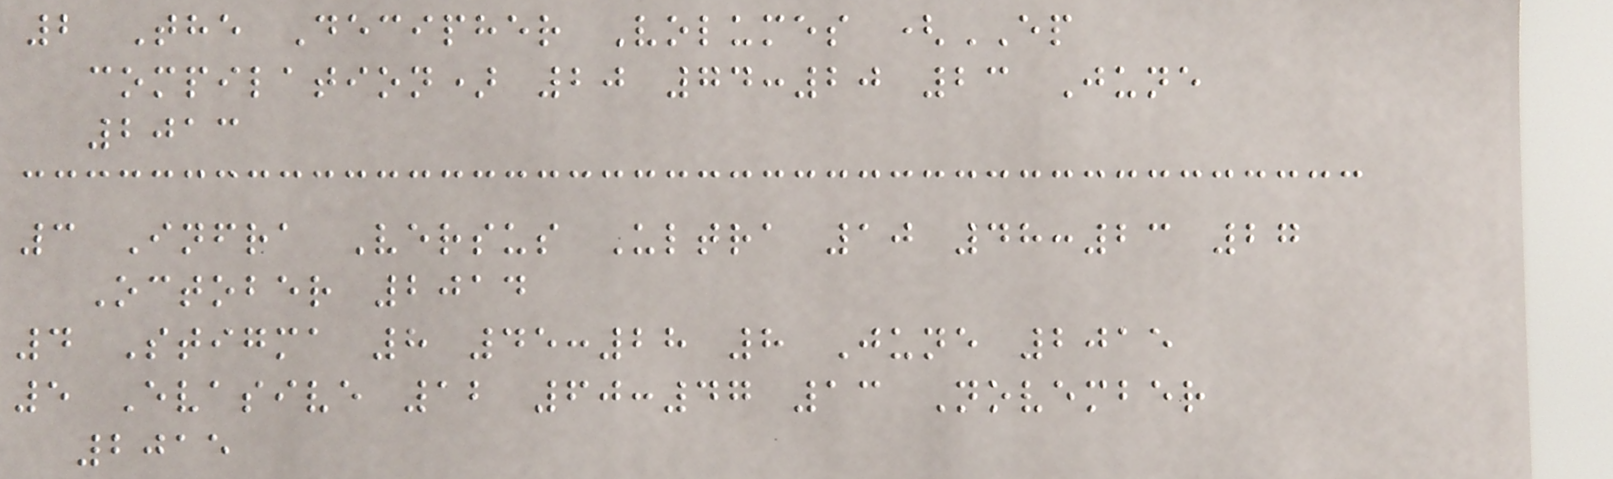2 The Decipher Volumes (EP
compilation) 20 74:20 23 June
2013
3 Infra Versus Ultra 10 48:23 27
October 2014
4 Stigma 8 45:28 8 June 2015
5 Evasive 12 60:47 13 November
2015
